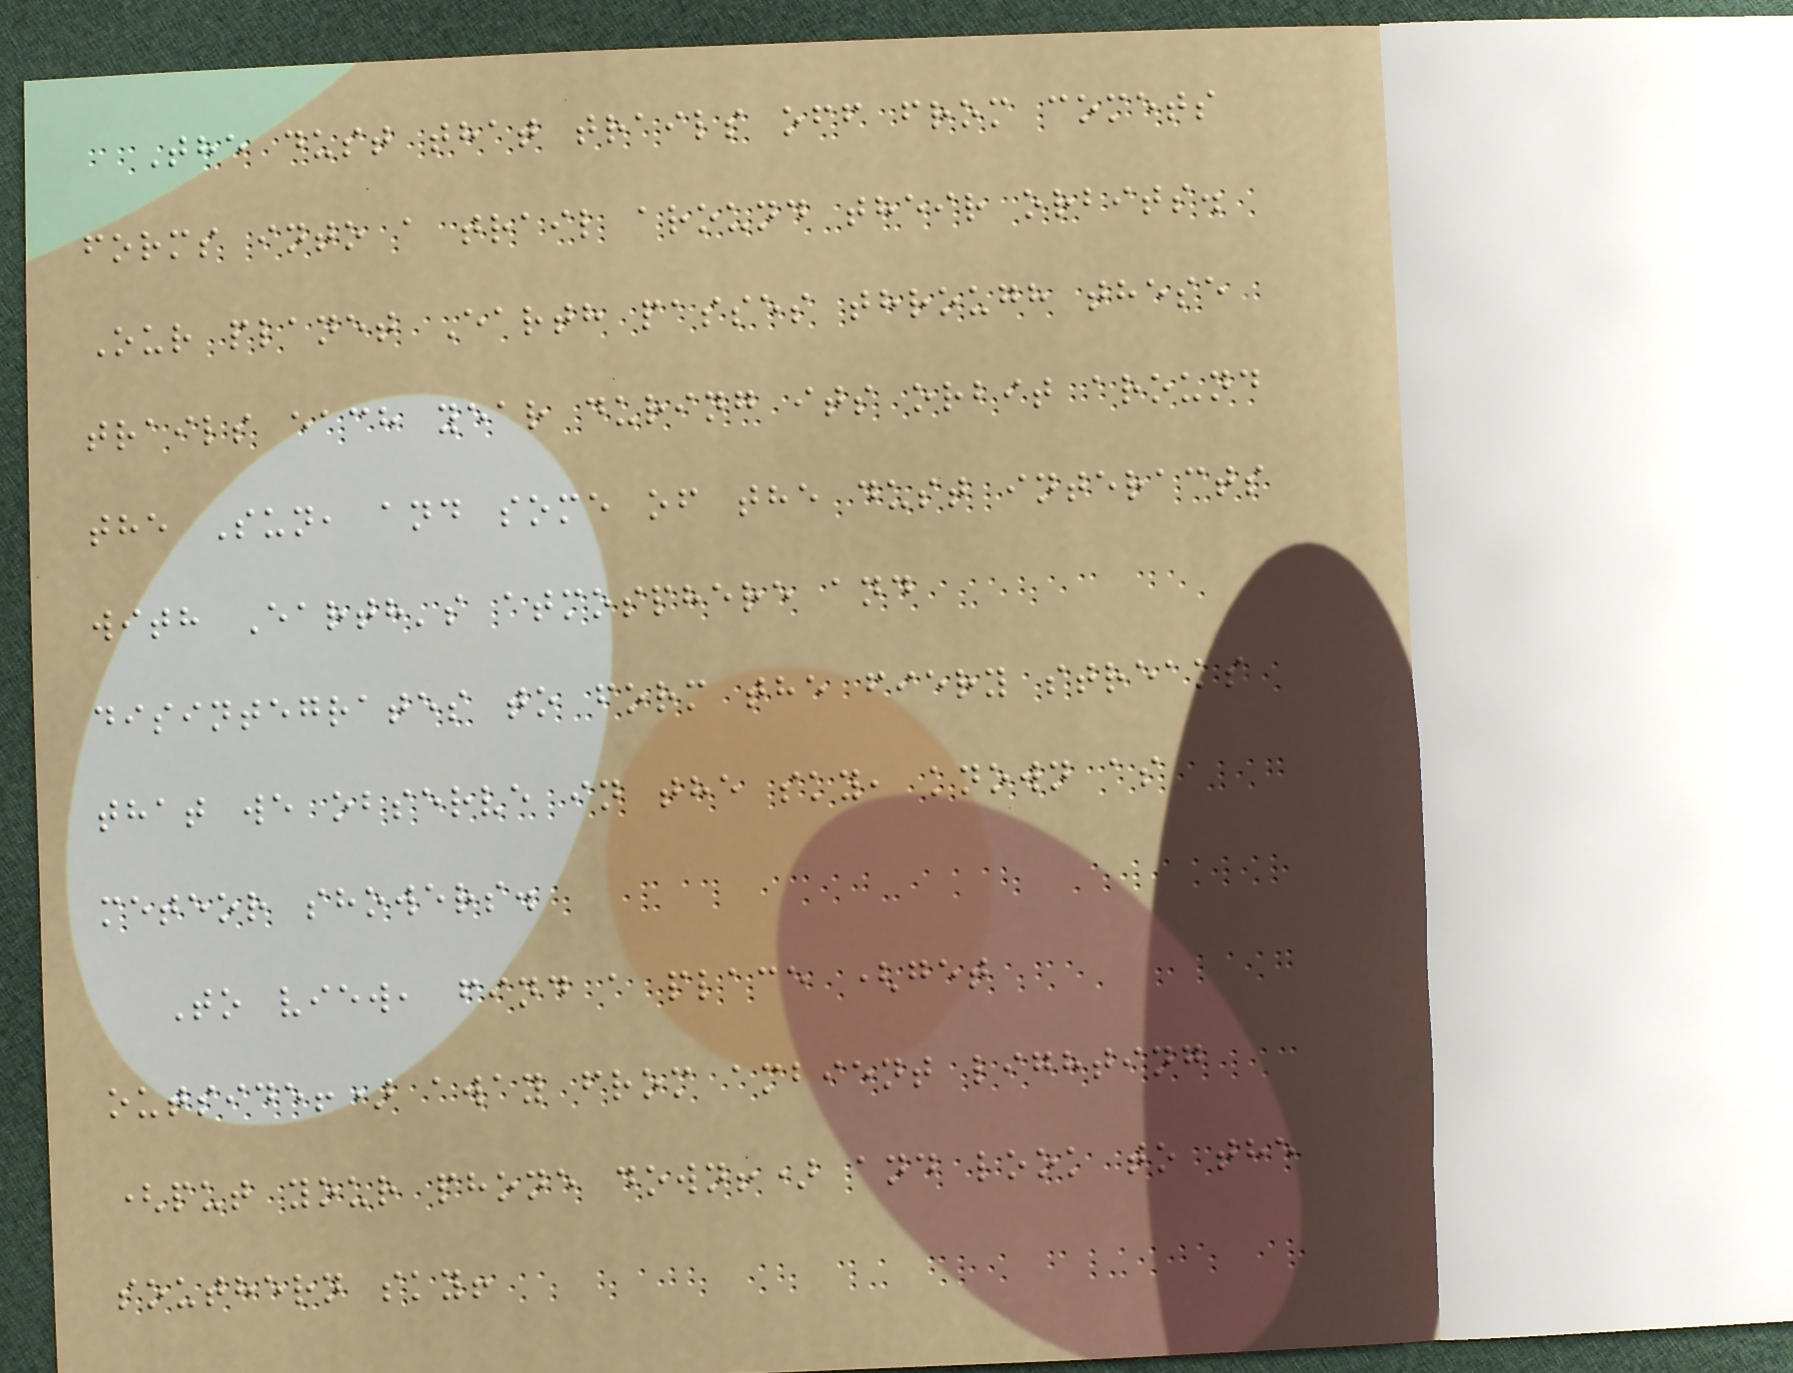The dust that trails off from comets
forms into a trail around their orbits.
Our planet Earth passes through these
trails each year during its orbit around
the Sun, and some of the dust interacts
with Earth's atmosphere and
disintegrates to form the fiery streaks
that we observe in the sky, known as
meteor showers.
To view, find a place (get
outside!) away from ambient lighting
(put your phone down!) and look to the
southern sky!
